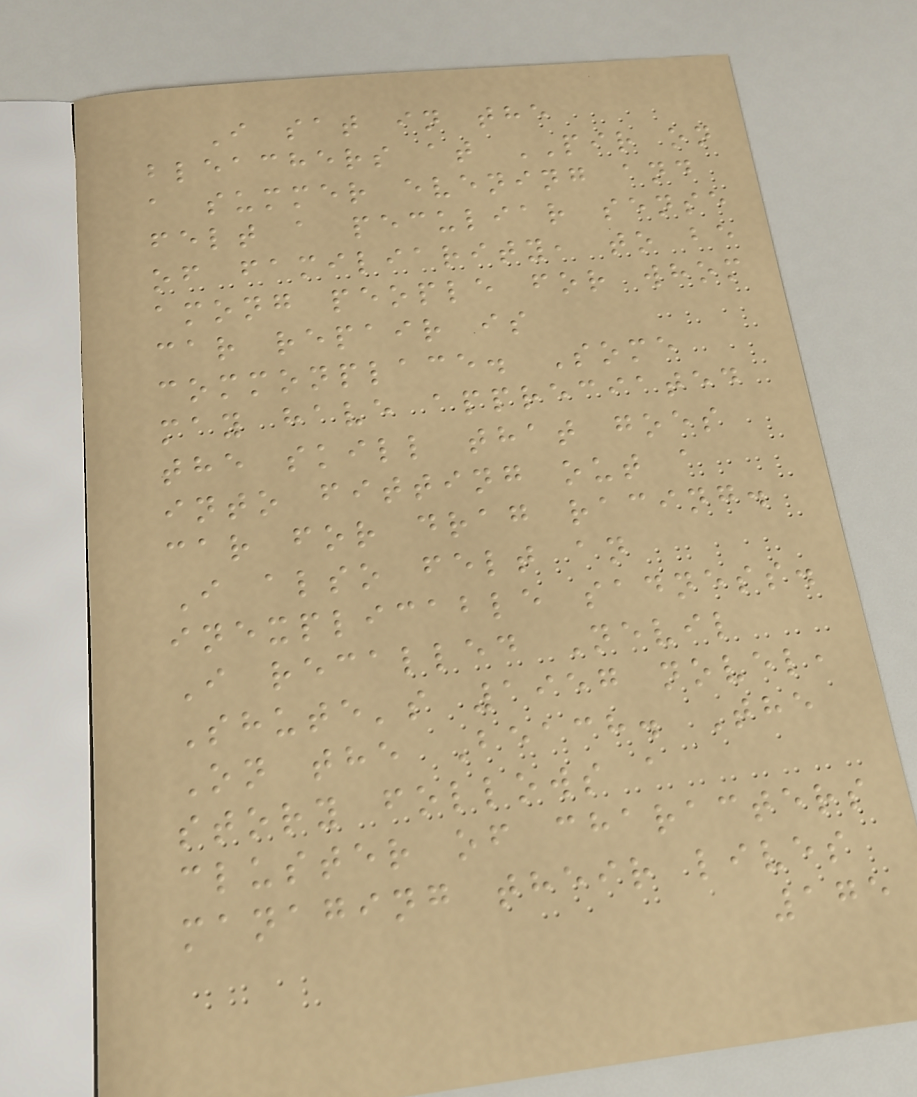I sat in the
bleachers at PIR on
a summer evening and
felt a peculiar sense
of familiarity, to be
among people for whom
car repair is
commonplace. Some
may have appreciated
the skill that goes
into fitting out a
car for drag racing.
I also felt an
inexplicable sadness.
I recalled Nevil
Shute's 1957 novel,
On the Beach. The
story follows a
cluster of characters
managing their lives
175
